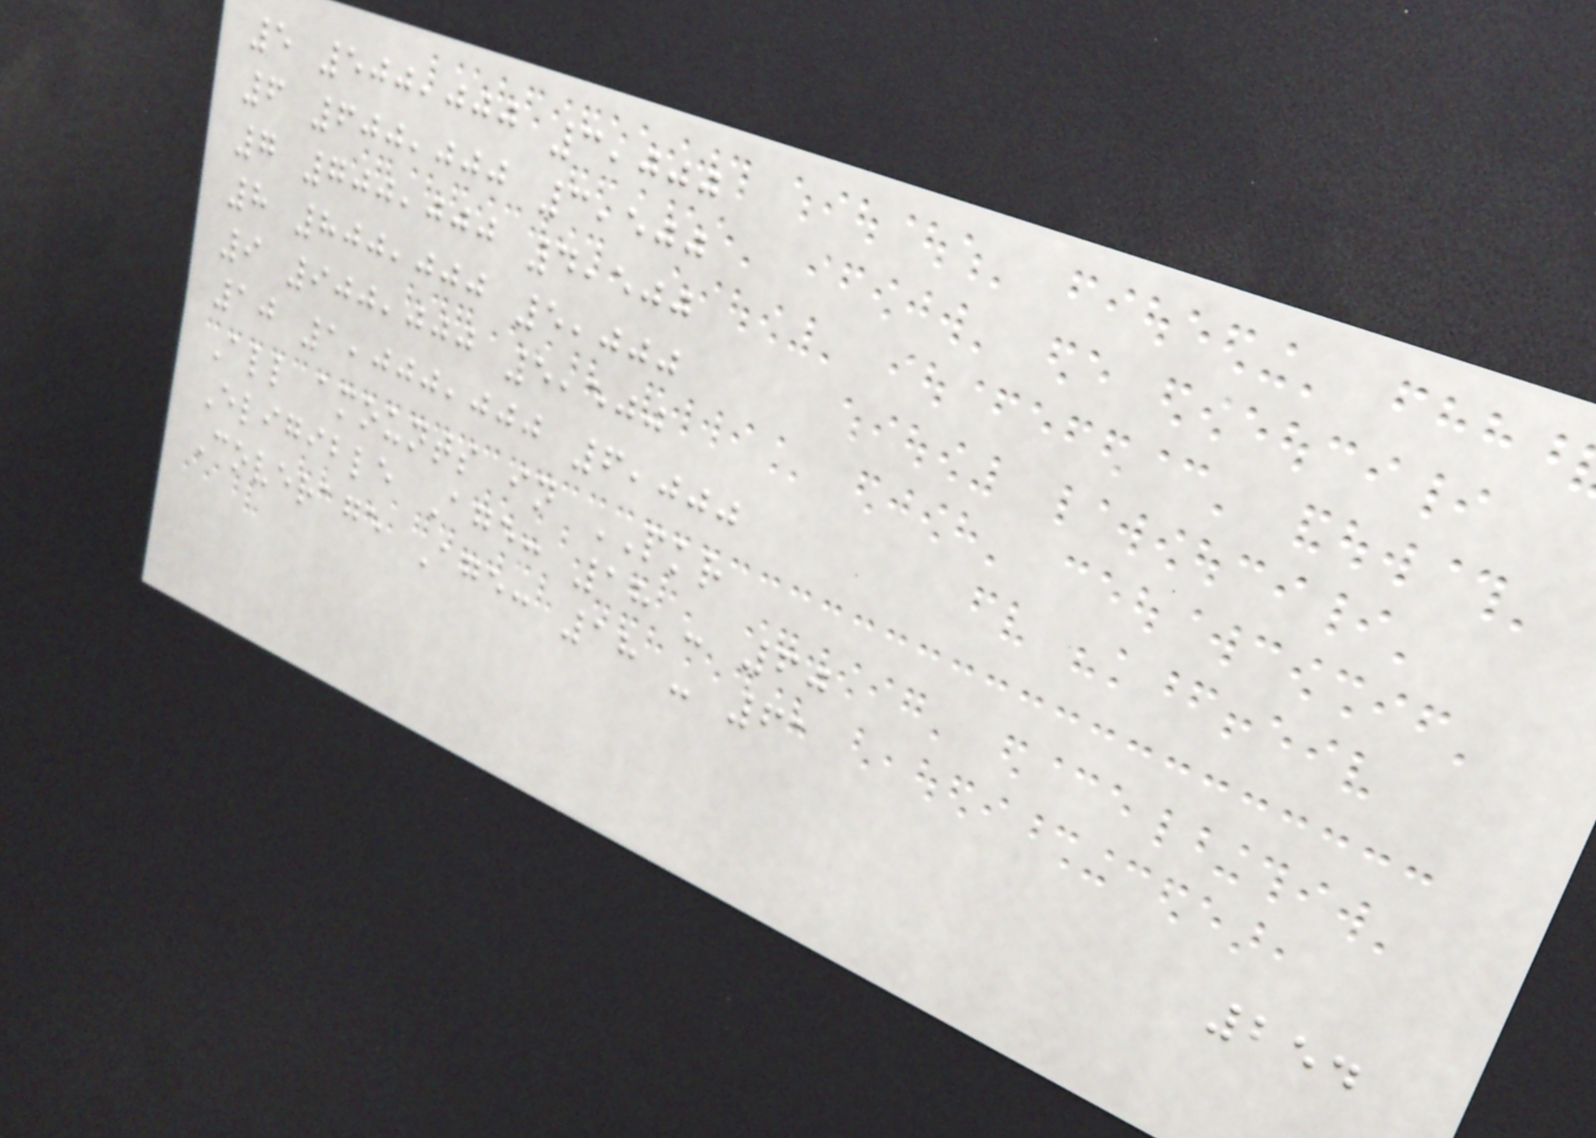5 500,000 3,000
6 600,000 3,500
7 700,000 4,500
8 800,000 5,000
9 900,000 5,500
10 1,000,000 6,000
All amounts in PKR
Eligible Age: 18 - 60
Coverage Age: 18 - 61
254
